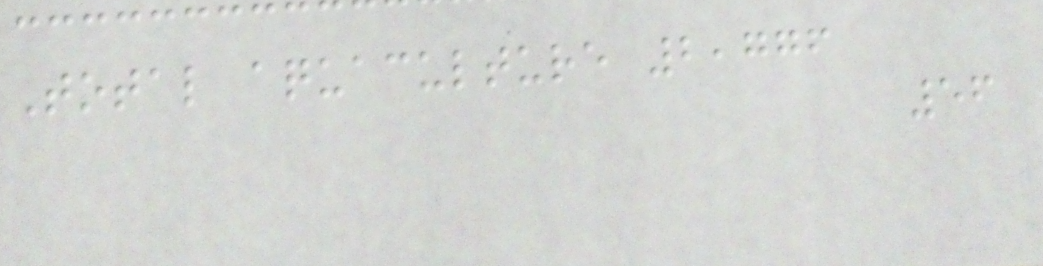Total aquaculture 2,776
56
